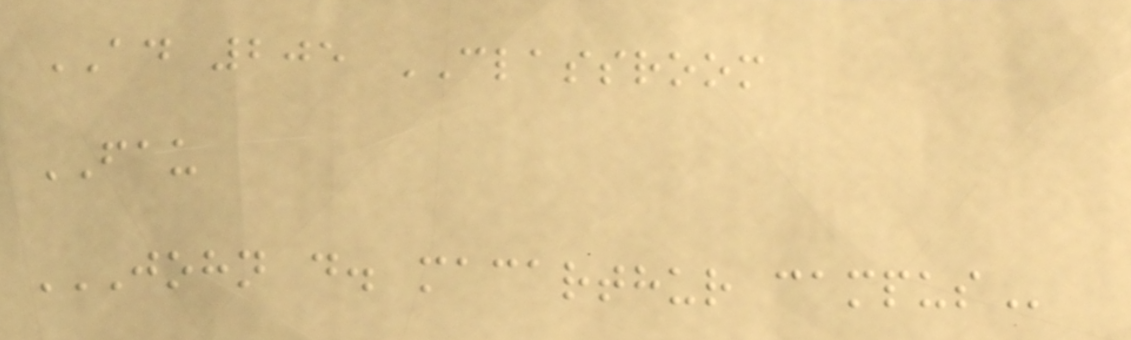AD 205 CLASSROOM
FAU
JOHN D. MACARTHUR CAMPUS
